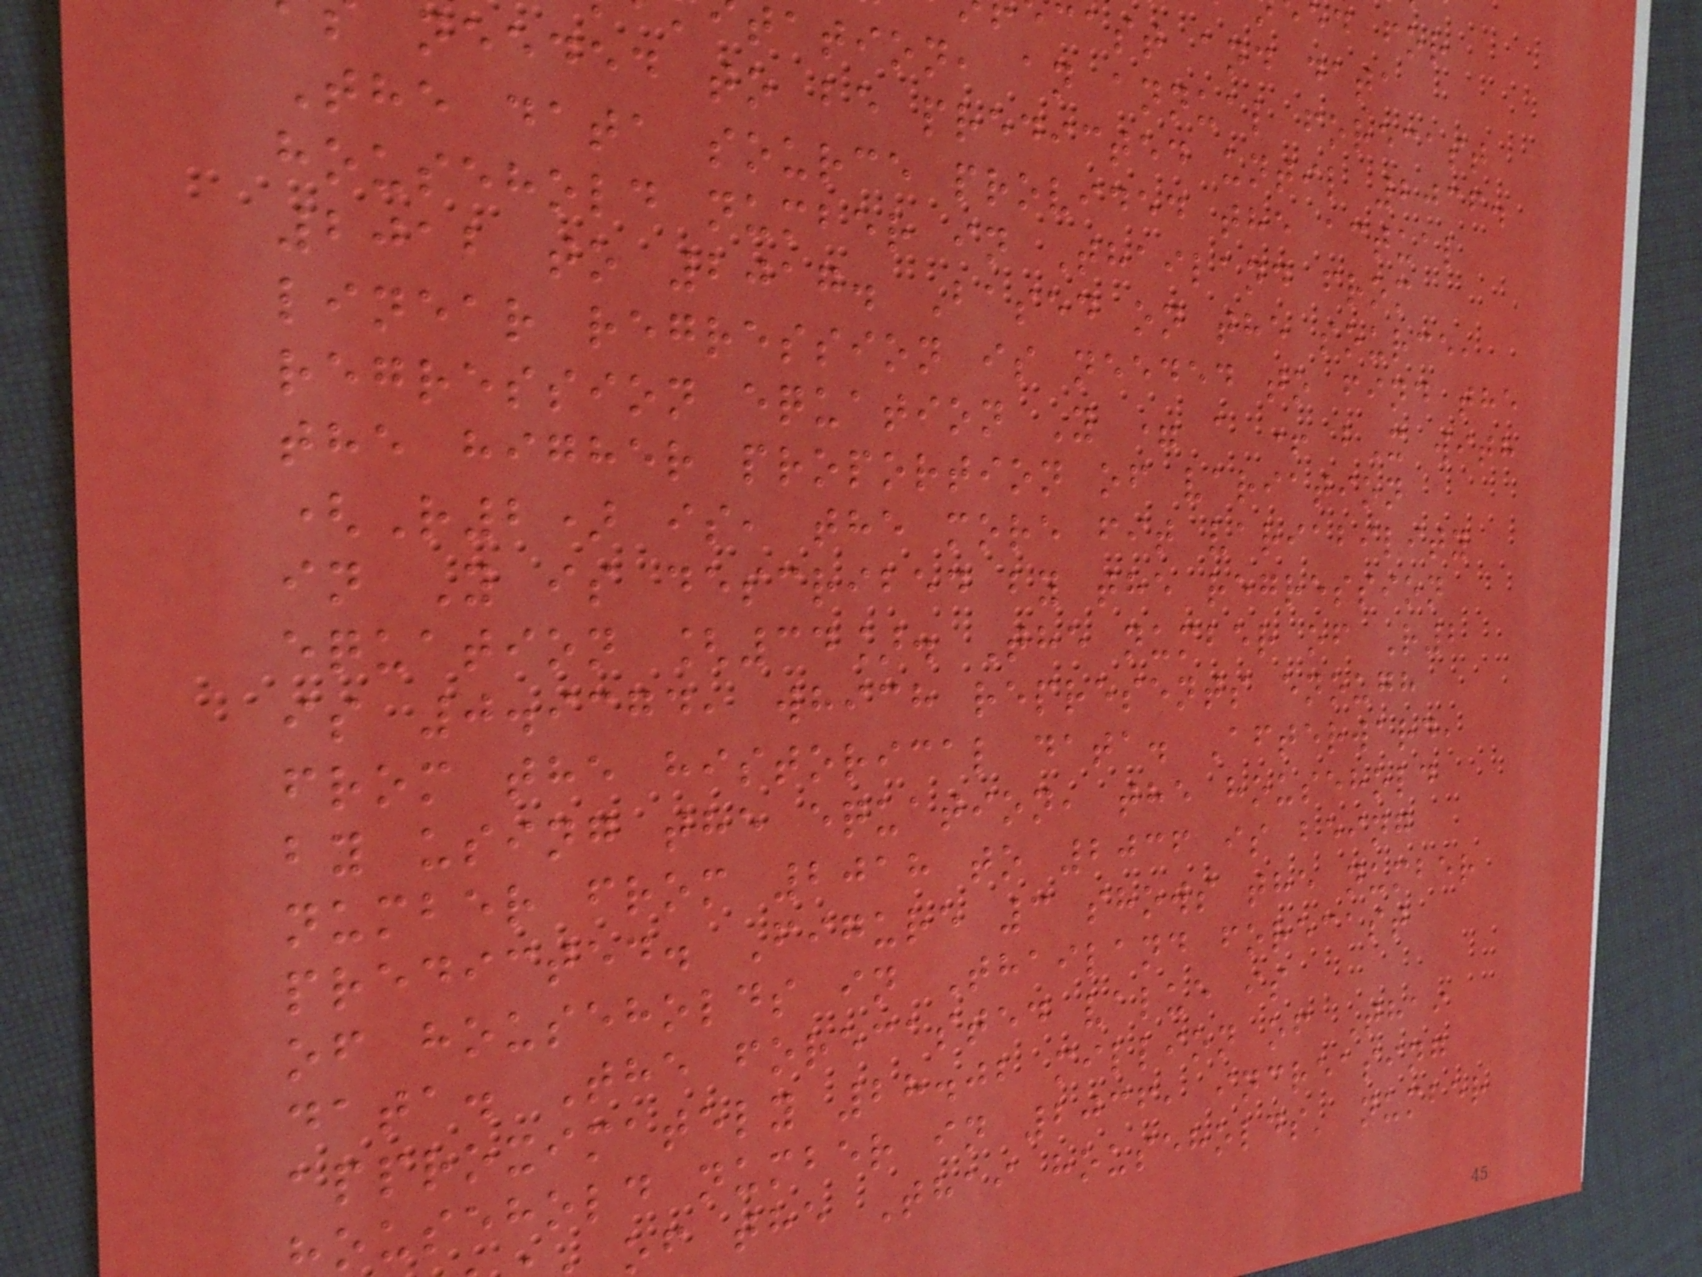cast and data
tation, an annual forecast
needed to be predicted until 2036.
The data source provided the actual
household number in Thailand from
2012 to 2017. Based on the source,
linear regression is needed to find the
regression equation Y = a + bX with
the higher proportion of variation
(R2) is, the more fit variability
in Y is described by the regression
equation [34]. The number of R2
is 0.9374, which represents enough
from the historical data. Afterward,
by using the equation, the household
number from 2018 to 2036 is being
predicted. Figure 3 shows the number
of households in Thailand forecast
data. The forecasted value is
approximately 28.02 million of Thai
ousehold number in 2036, increasing
of the Thai households' number
